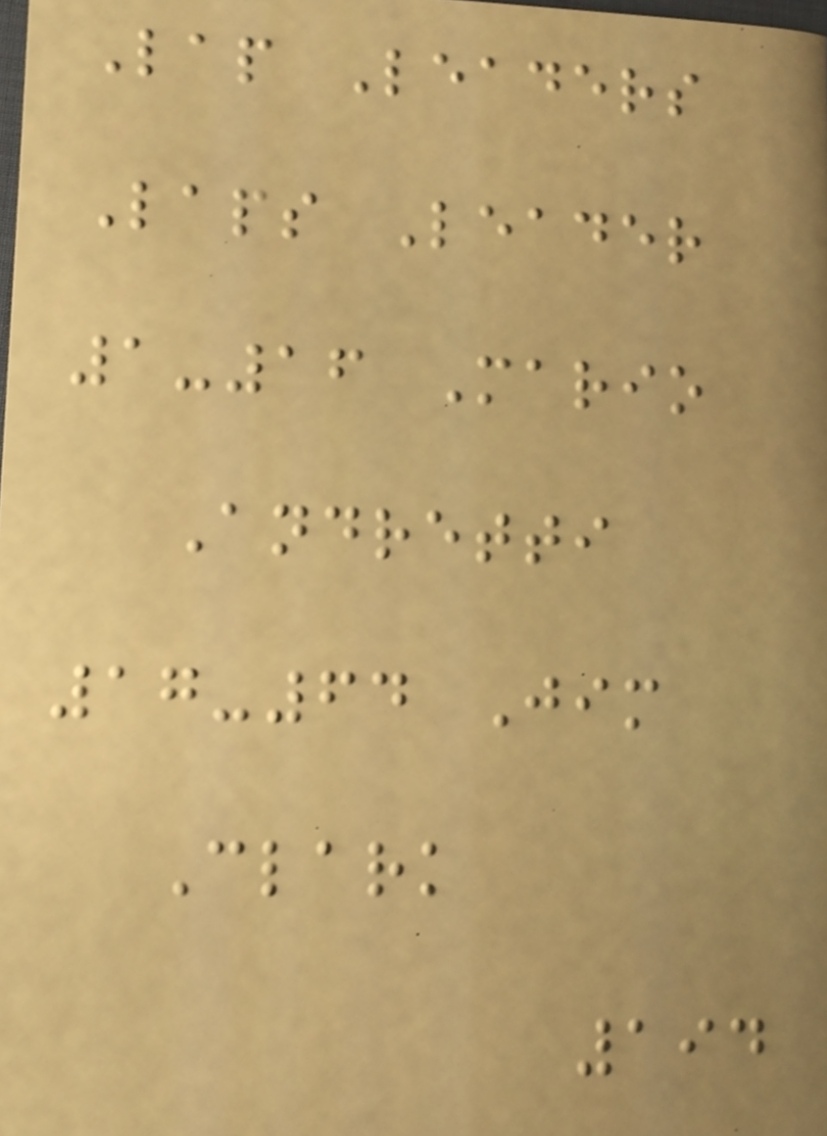Lap Leaders
Laps Leader
1-16 Mario
Andretti
17-64 Jim
Clark
194
